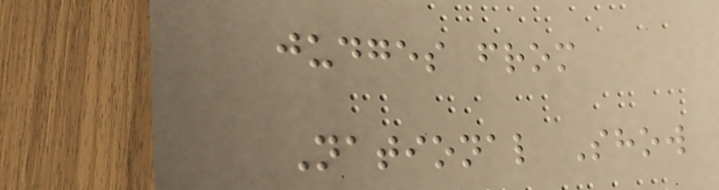judges from
National Show
